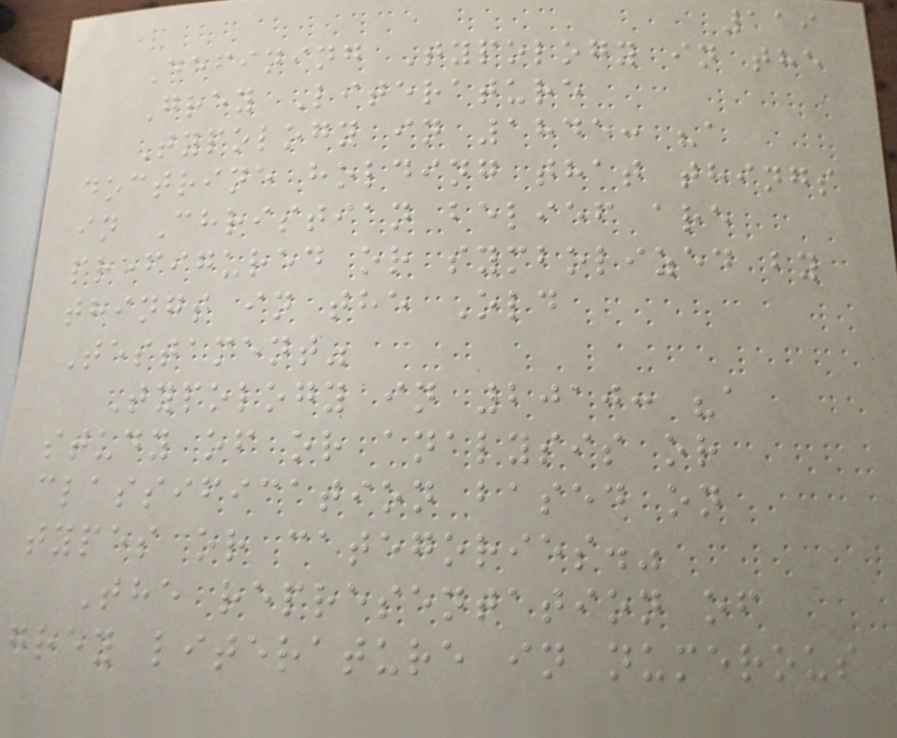119
Defining Typology in the
Grey Literature
Typology in 1845: "a
doctrine holding that things
in Christian belief are
prefigured or symbolized by
things in the Old
Testament"
Typology in 2010: "a
study of or analysis or
classification based on
types or categories."
The representation of
grey literature in numerous
